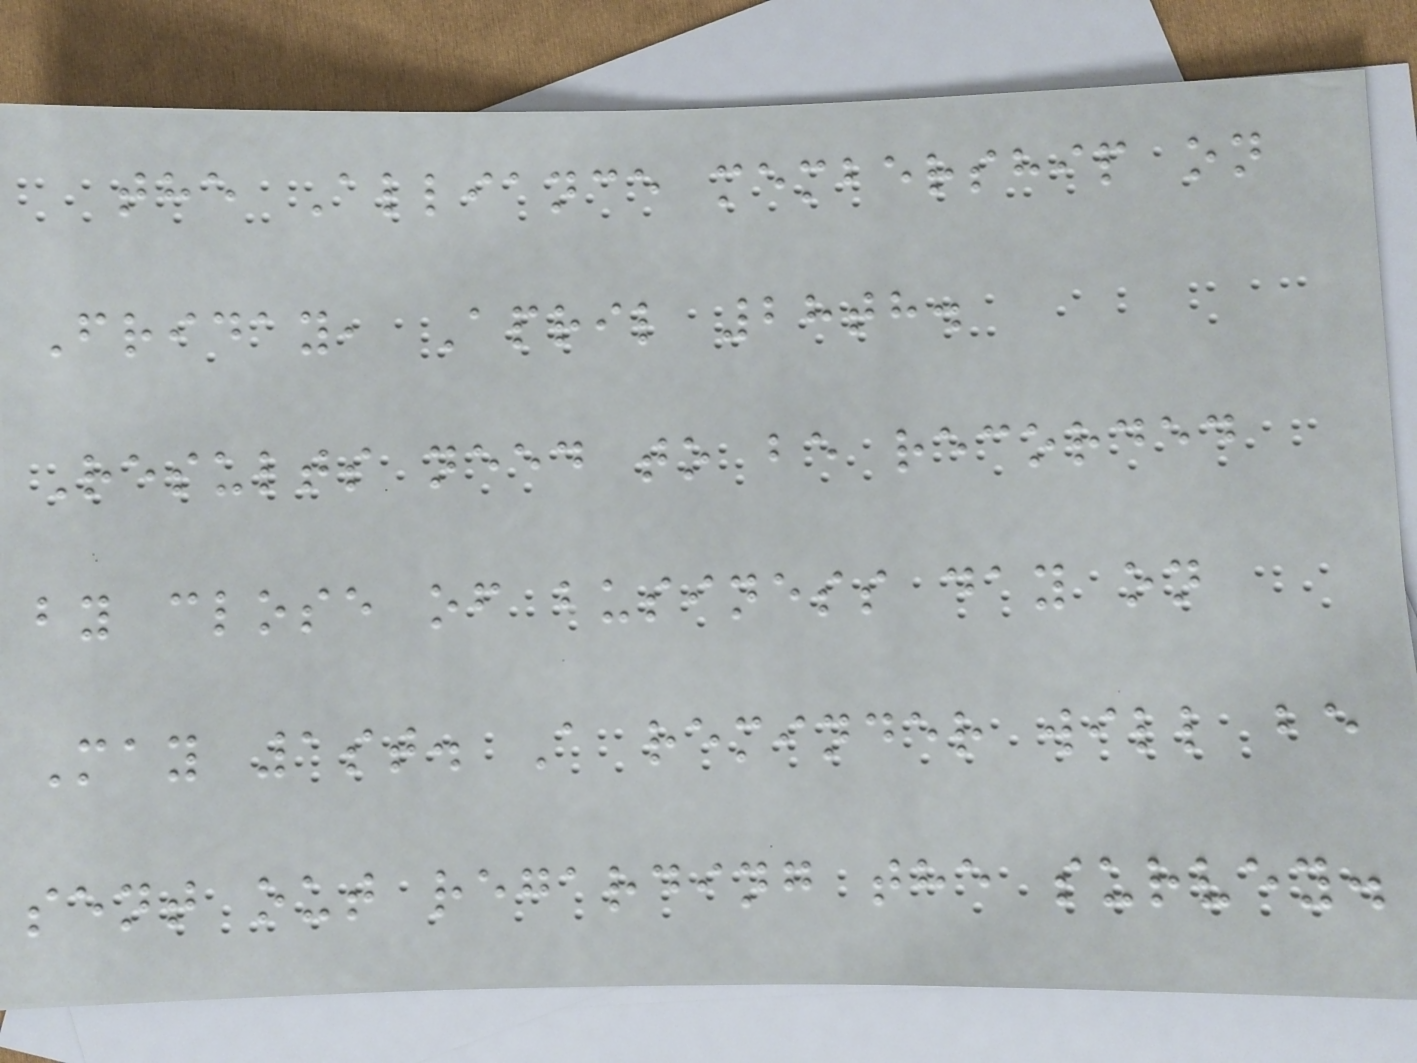the Alliance membership on
Friday, April 28th.
Results need to be recorded
by close of business day on
May 1st. A reminder will be
sent out regarding the survey.
